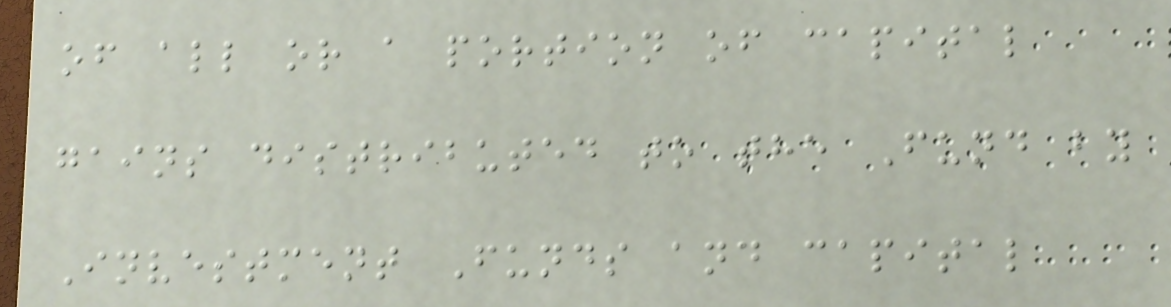of all or a portion of capital
gains distributed to the Fund by
Investment Funds and capital
